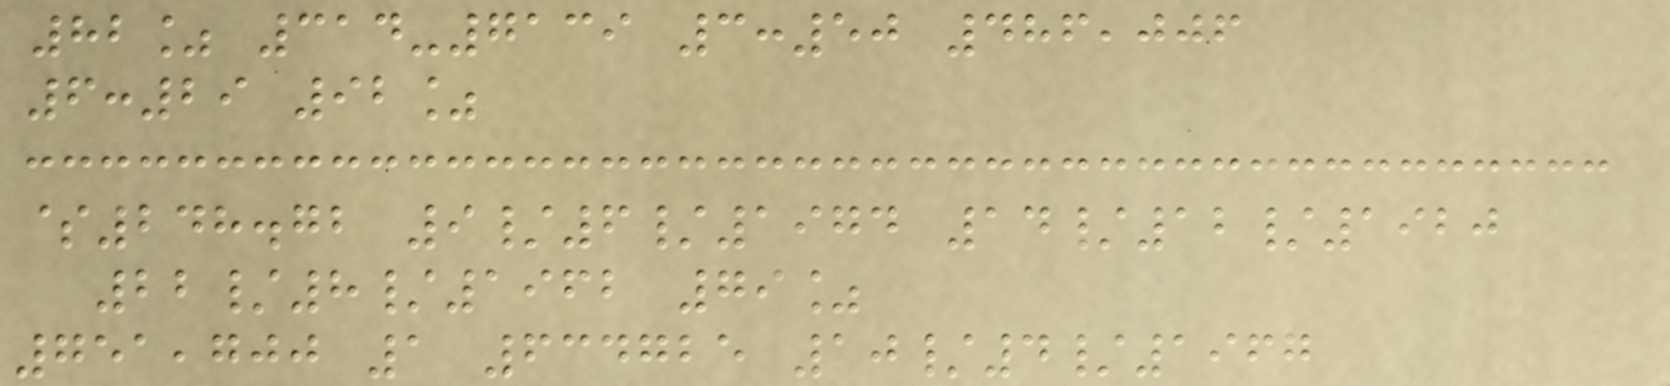82% 314-7139 3:50 486,006
6:29 92%
$248.72 9/6/1974 14/12/1920
22/8/1962 79%
751,700 1 634725 10/4/1967
